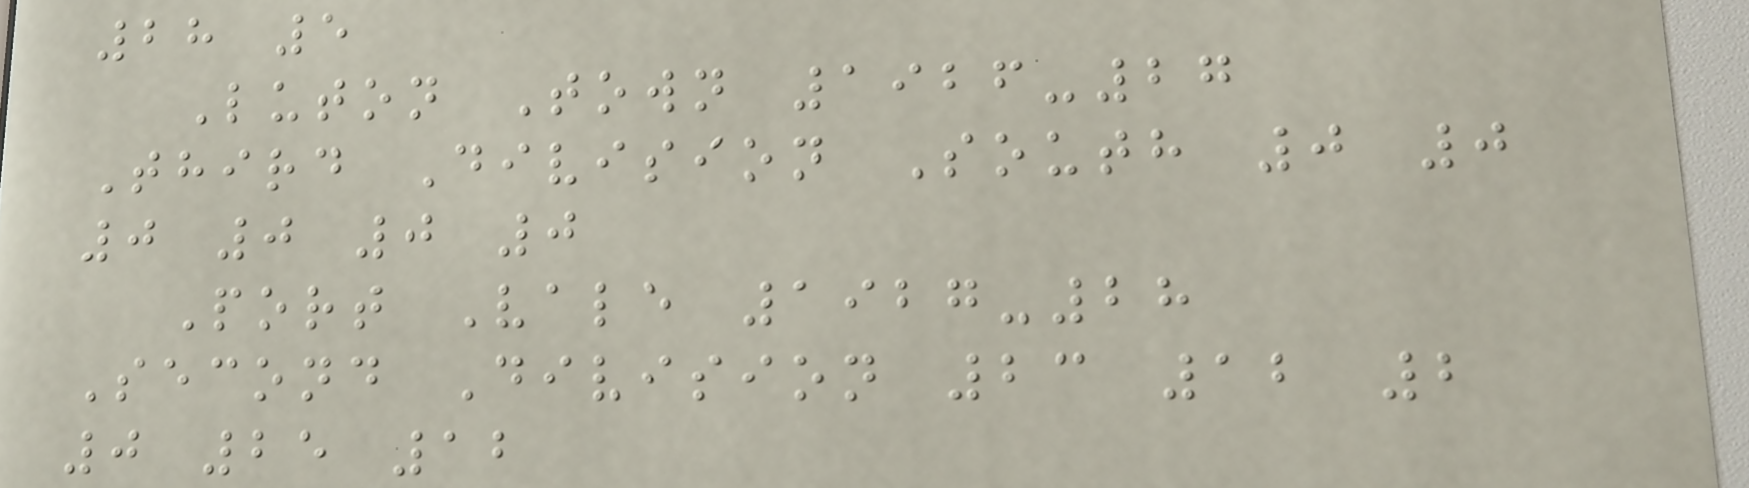28 5
Luton Town 1926-27
Third Division South 0 0
0 0 0 0
Port Vale 1927-28
Second Division 23 12 2
0 25 12
